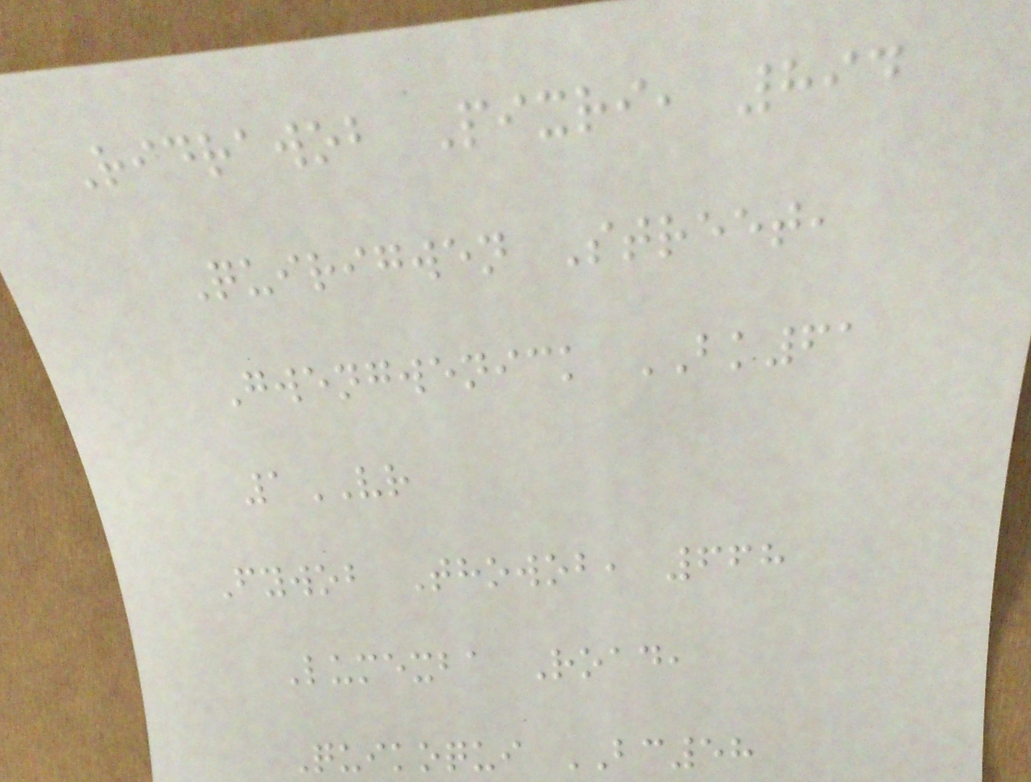Ridrawob Pixri, 894
Quirigwen Street,
Gwengwenick BK61
1VR
Fywob Thowob, 668
Lumexba Road,
Quikoqui BC58
